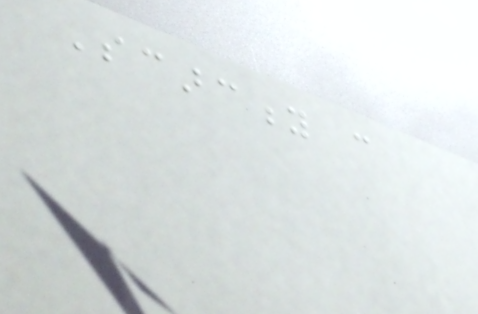Scarcity can
